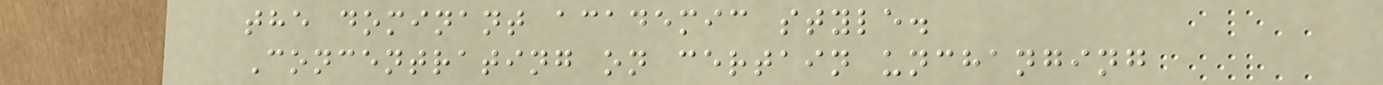the dominant academic style.
Concentrating on certain unchanging
